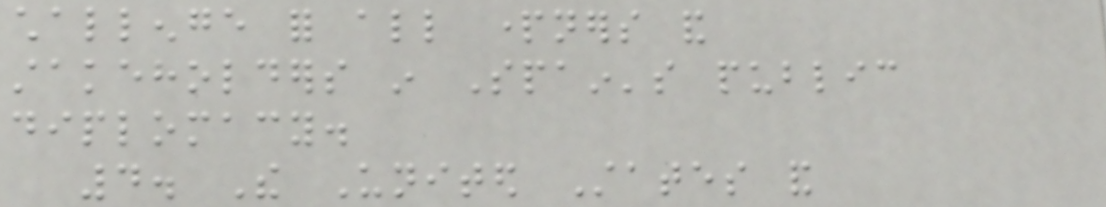challenge for all partners and
stakeholders in Spain's public
diplomacy.
4. The United States and
